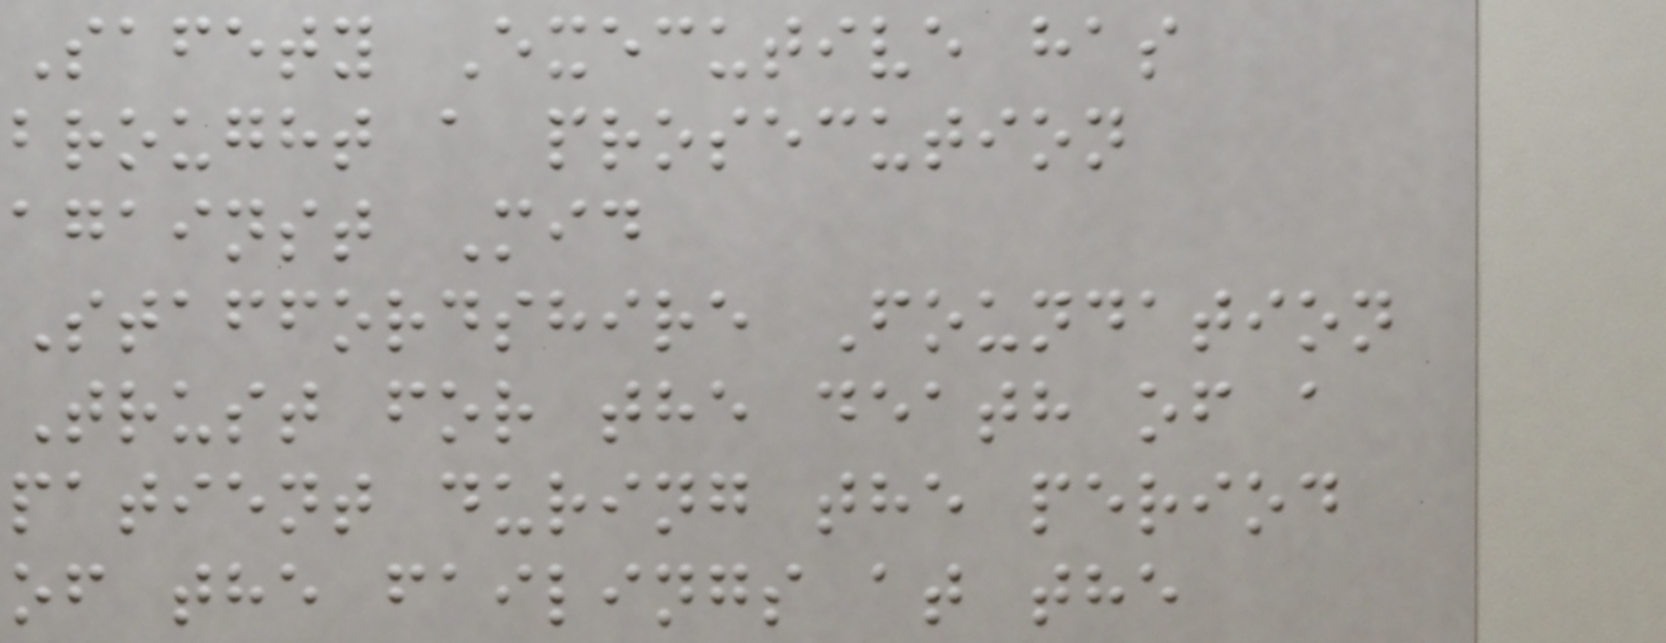Safety Executive has
brought a prosecution
against Mid
Staffordshire Foundation
Trust for the death of a
patient during the period
of the failings at the
